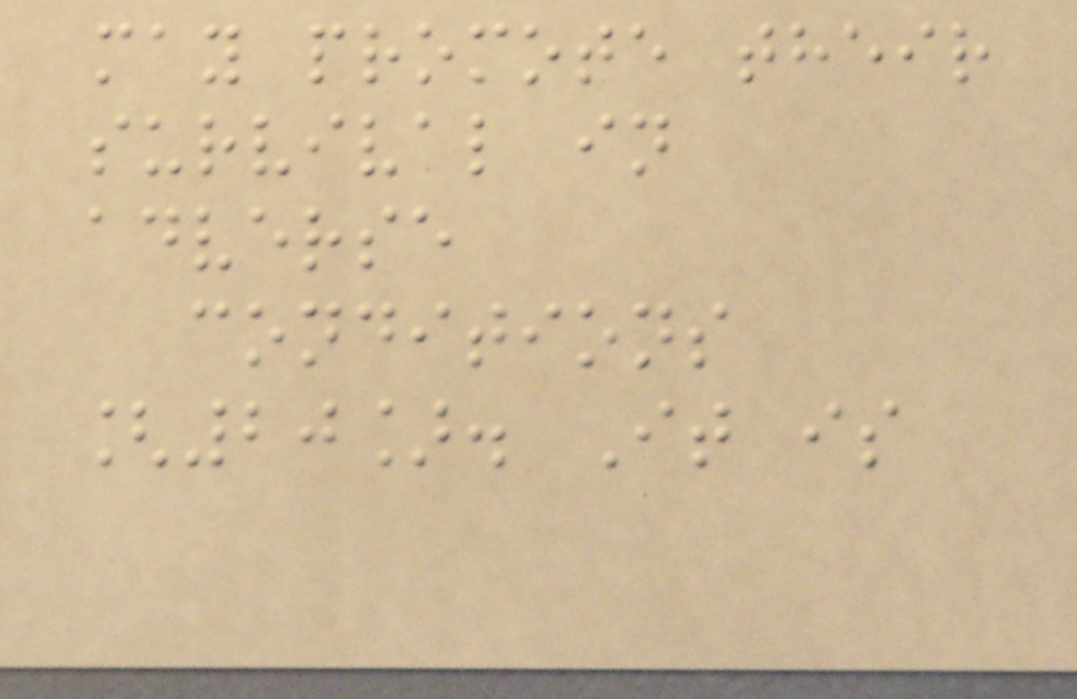may promote their
survival in
adverse
conditions
[20]. It is
